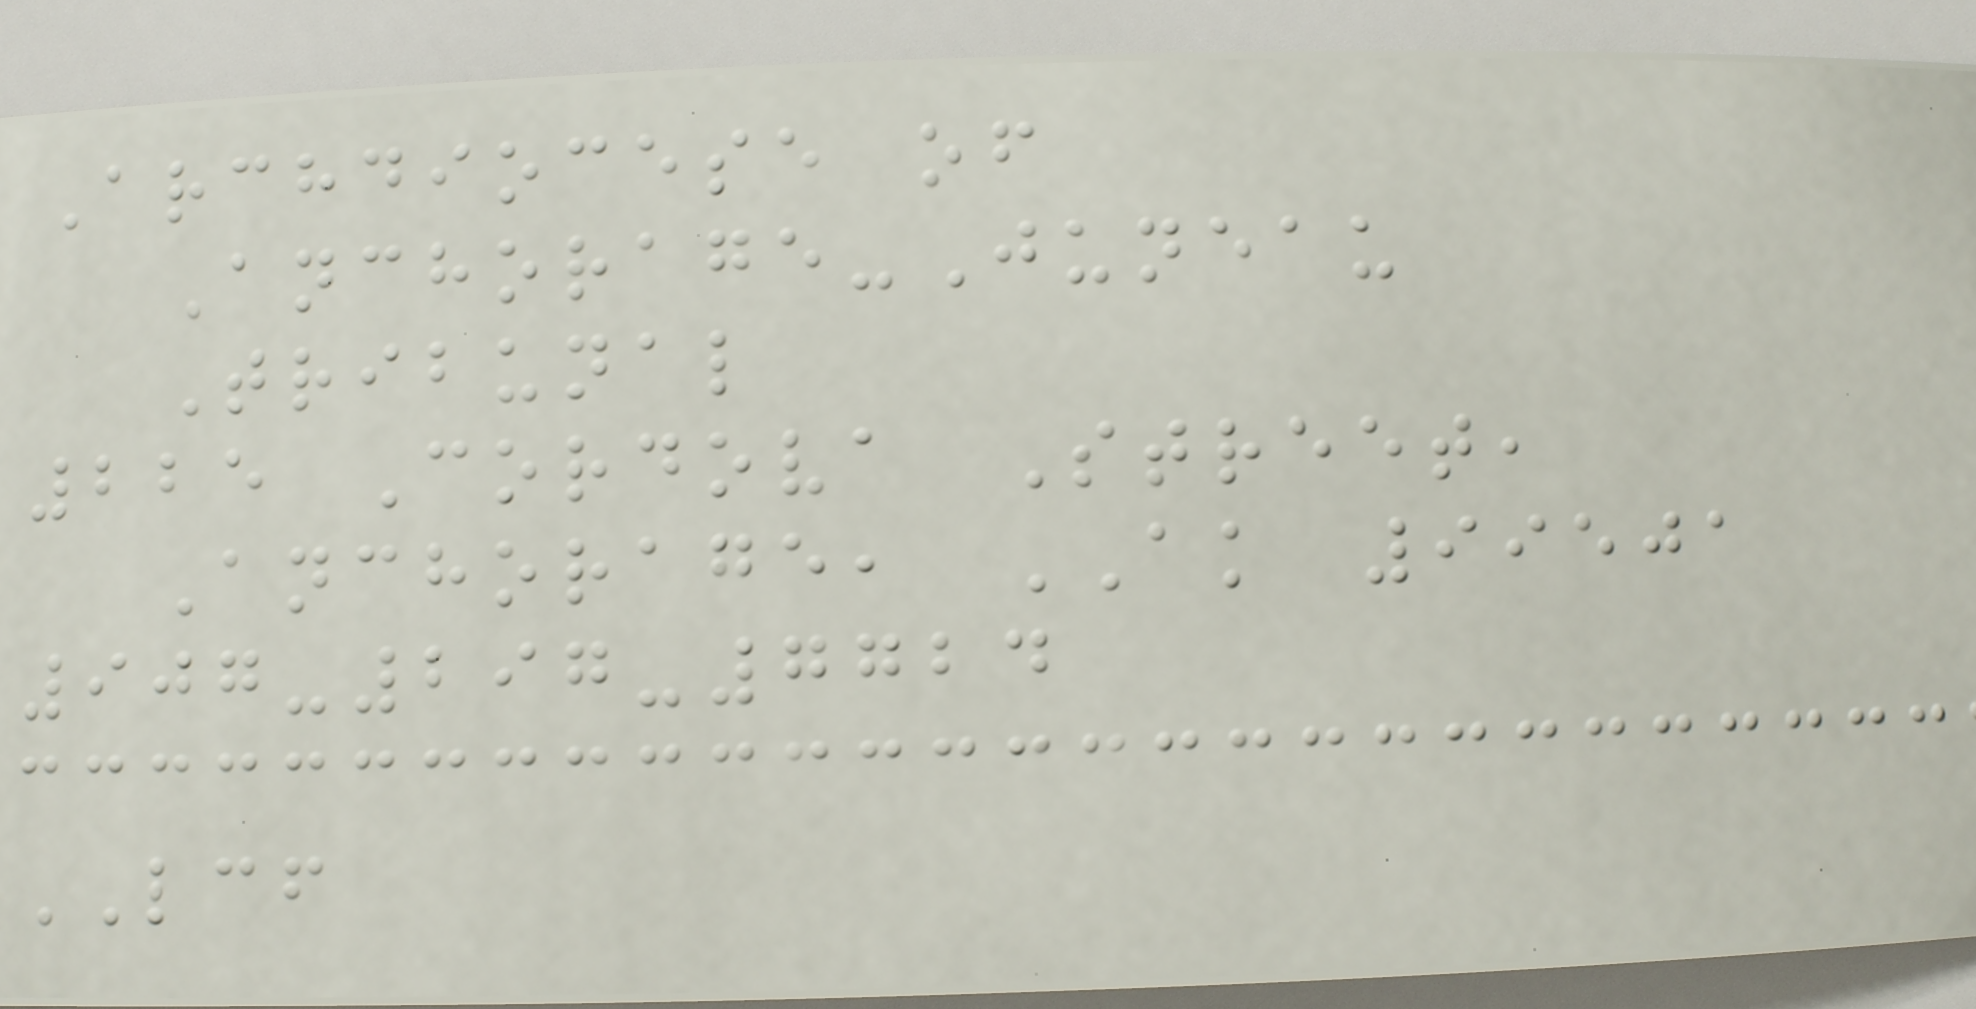Archdiocese of
Anchorage-Juneau
Tribunal
225 Cordova Street,
Anchorage, AK 99501
907-297-7724
LCF
